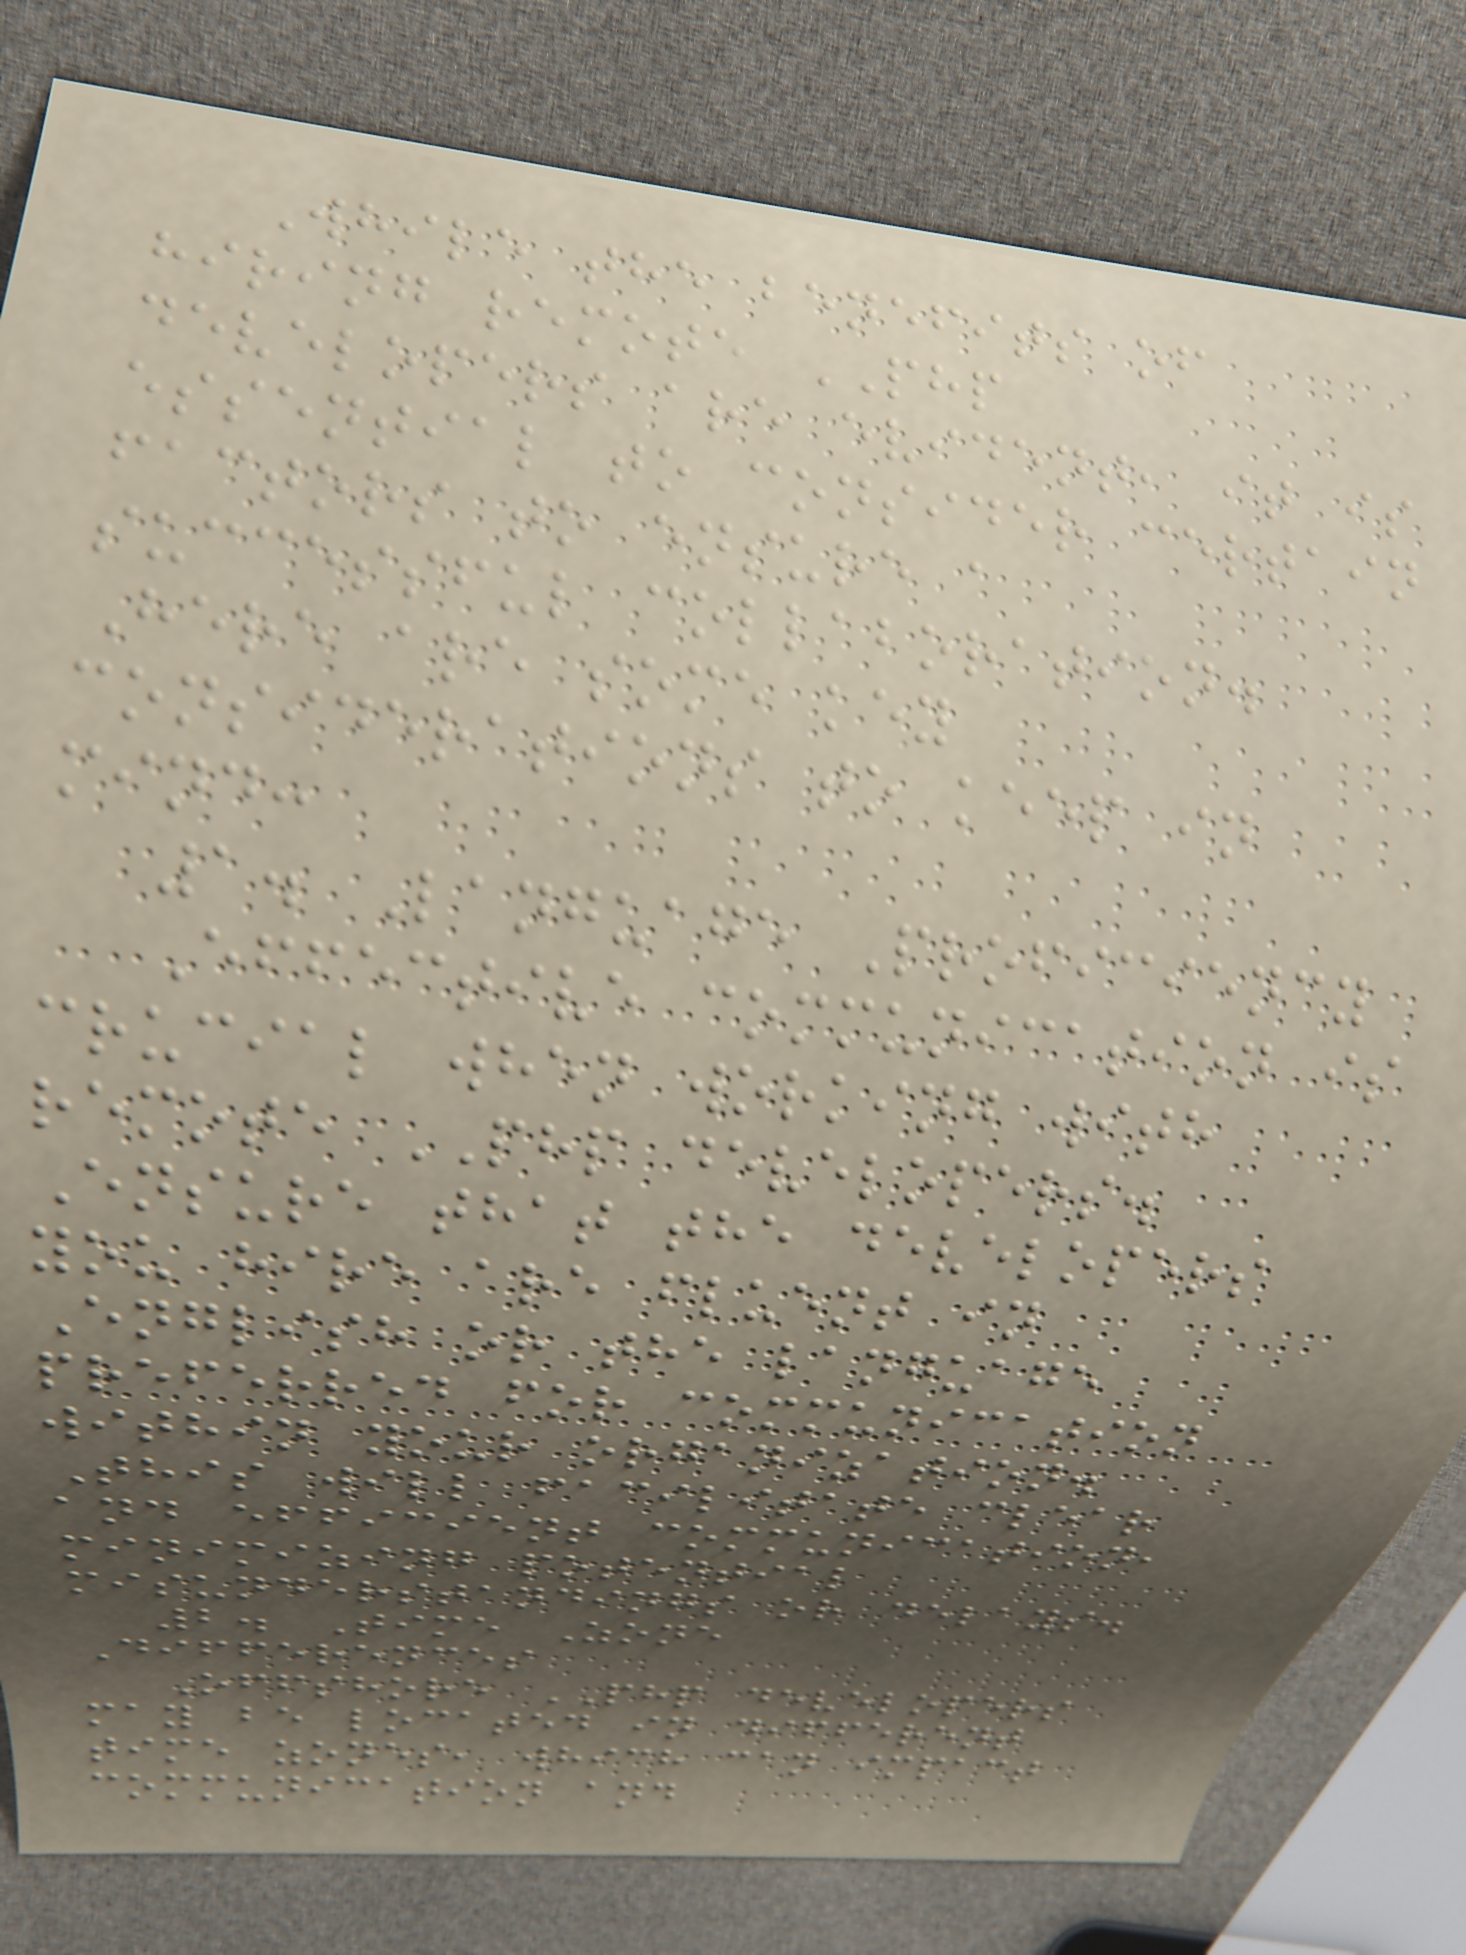While the benefits of
hiring remote PHP
developers are evident, it is
essential to consider certain
factors to ensure a
successful collaboration.
Here are some key
considerations to keep in
mind:
1. Language Proficiency
Effective communication is
crucial when working with
remote PHP developers.
Ensure that the developers
you hire are fluent in
English or the language
preferred for communication
within your organization.
This will facilitate clear
and efficient communication,
minimizing potential
misunderstandings or delays.
2. Time Zone
Differences
Offshore PHP developers
may be located in different
time zones, which can impact
communication and
